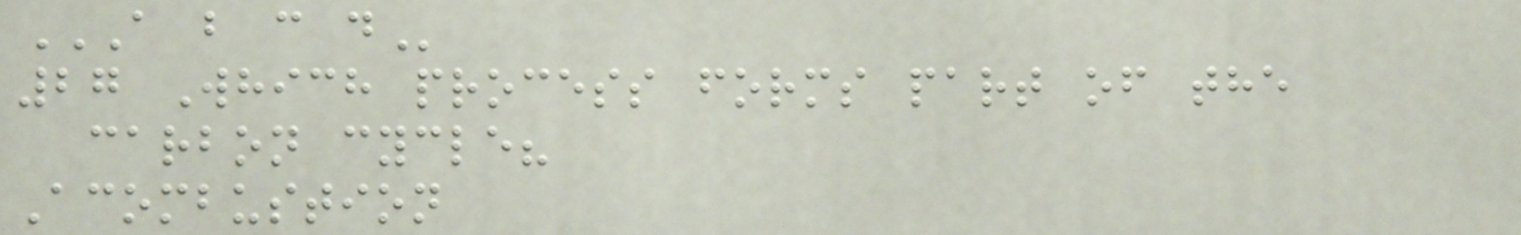A B C D
27 Which process forms part of the
carbon cycle?
Acombustion
